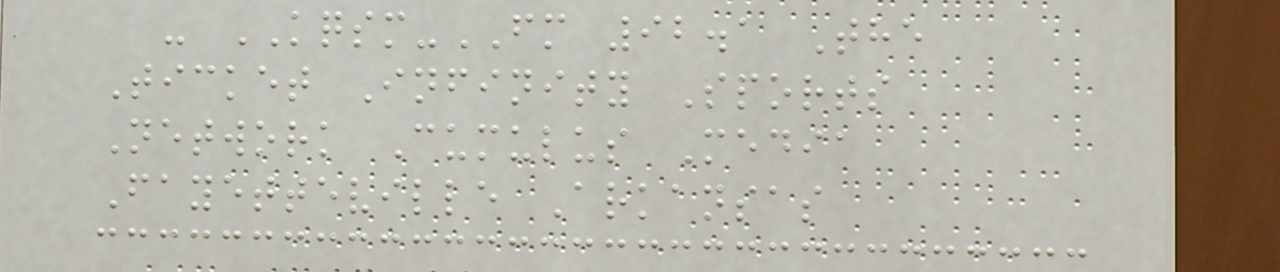- KQSM-FM 92.1 The
Ticket Infinity Sports
Network Cumulus Media
Fayetteville Arkansas
